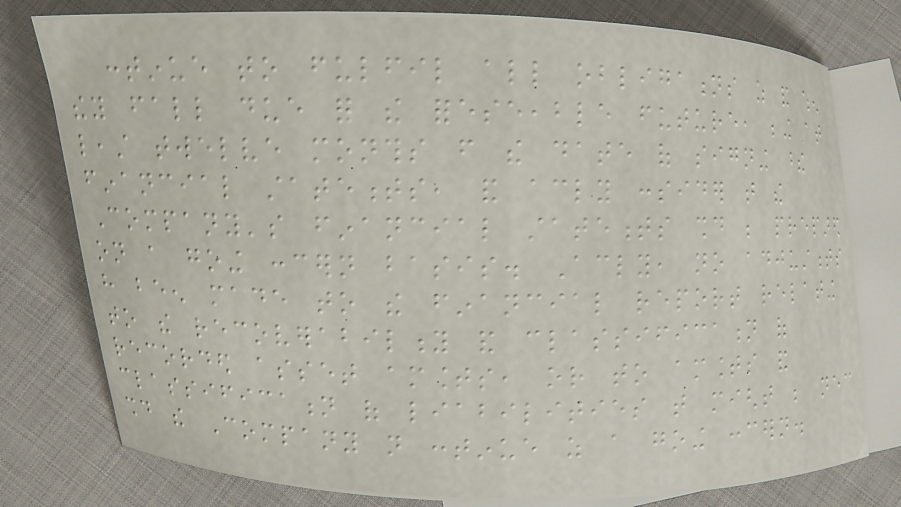continue to fulfil all obligations as and when
they fall due for the foreseeable future, being at
least twelve months from the date of signing these
financial statements, and accordingly consider that the
Company's financial statements should be prepared
on a going concern basis. Accordingly, no adjustments
have been made to the financial report relating
to the recoverability and classification of
recorded asset amounts, or to amounts and
classification of liabilities that might be necessary
should the Company not continue as a going concern.
